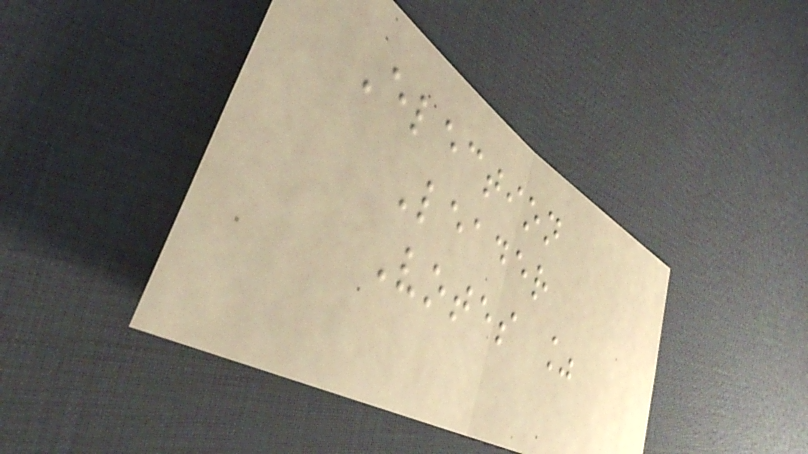Election
Leader
Votes %
